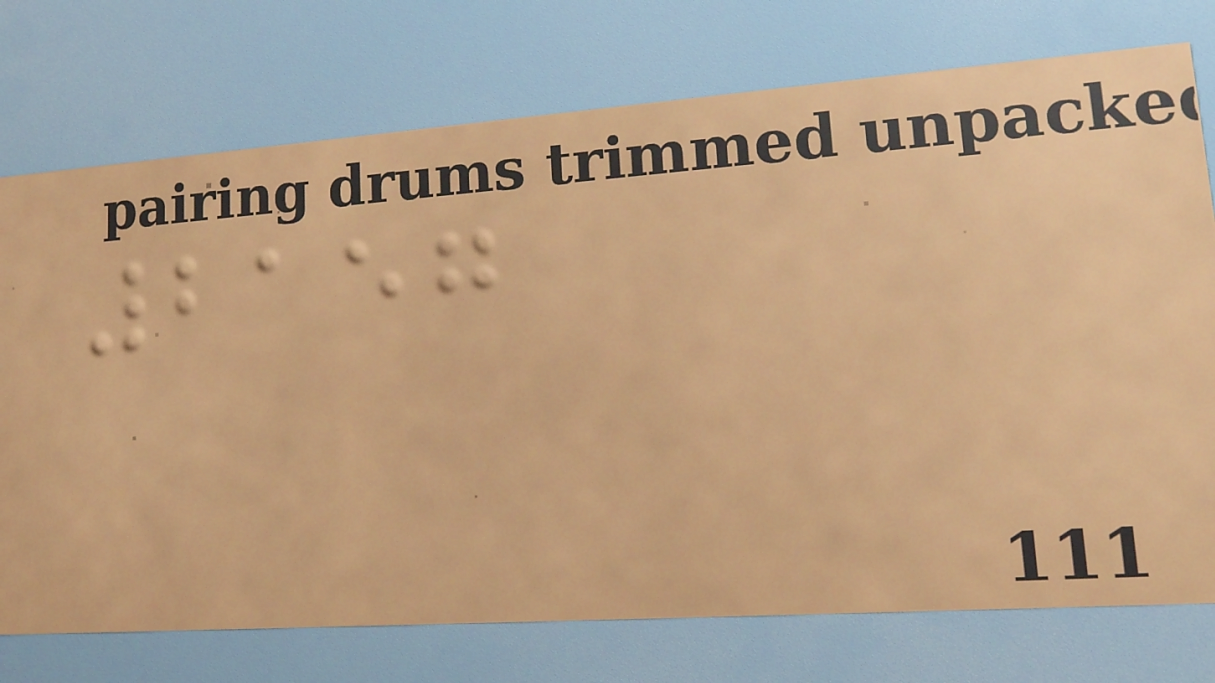2157
